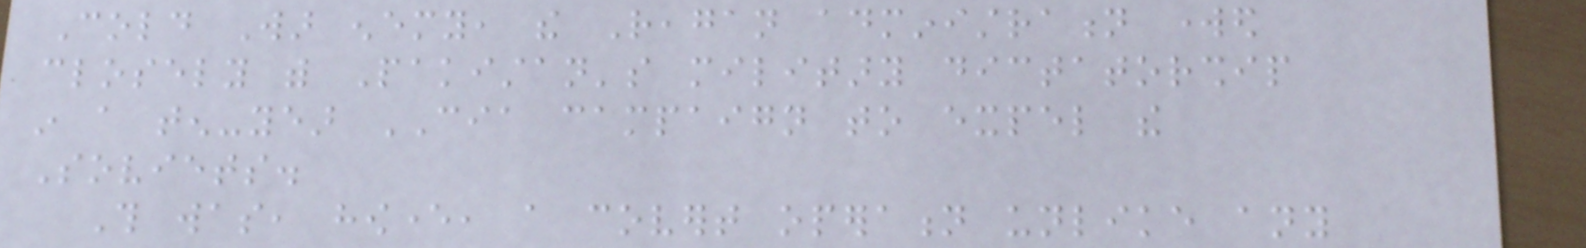Cold War enemy, the Reagan administration worked
closely with Pakistan's military dictatorship
in a ten-year CIA campaign to expel the
Soviets.
This was, however, a covert operation unlike any
